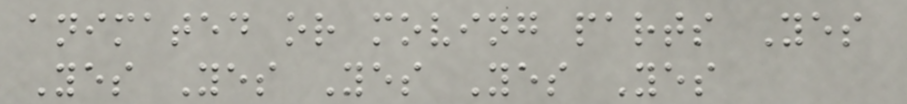animated or moving parts Yes
Yes Yes Yes Yes Yes
